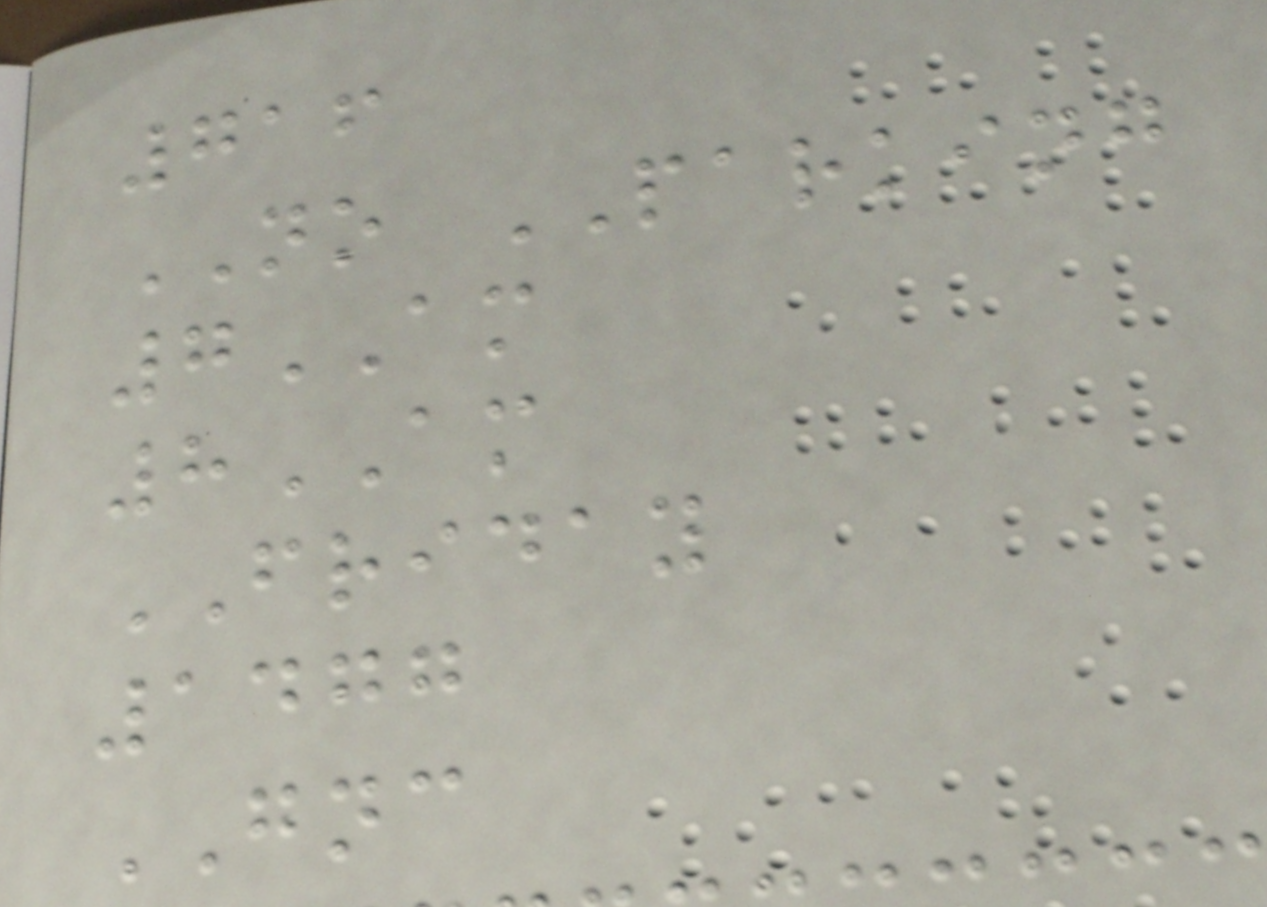716
NO PARKING
7AM
8AM
FRIDAY
1477
GNC
